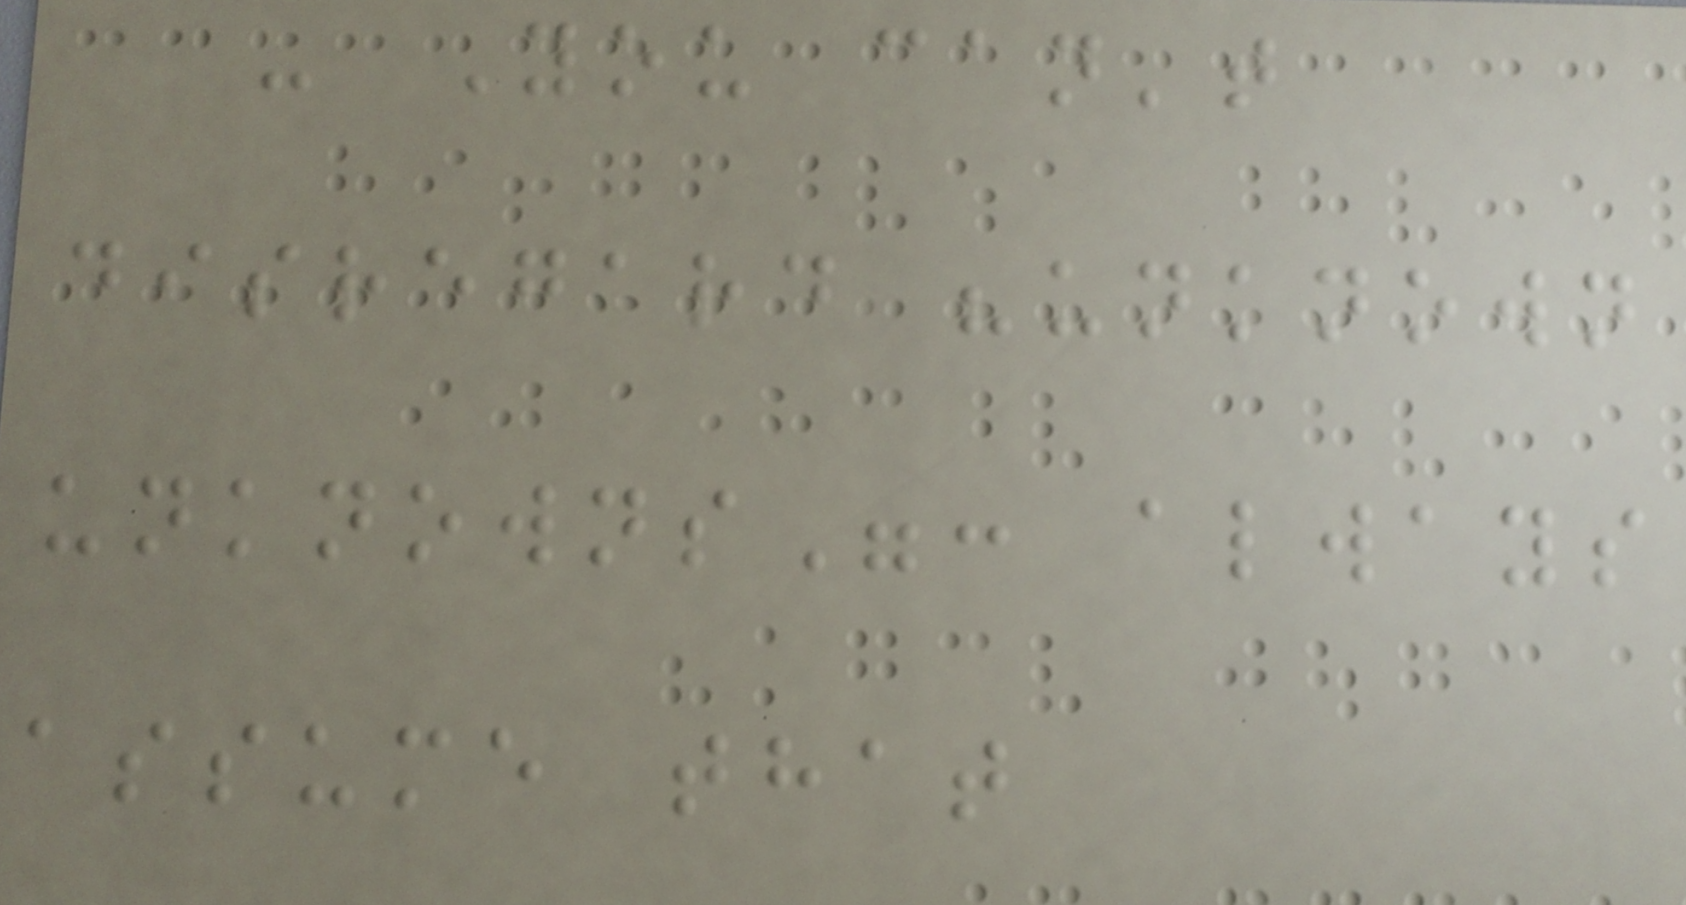- You can't
disregard "unknown
unknowns": always
assume that
